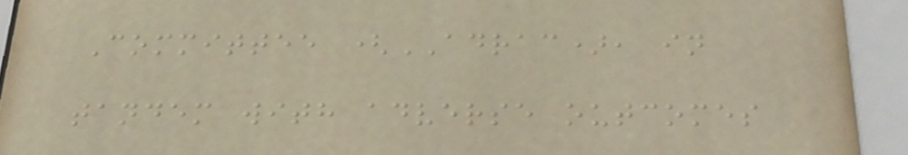Committee (ADRAC), in
tandem with adverse outcomes
